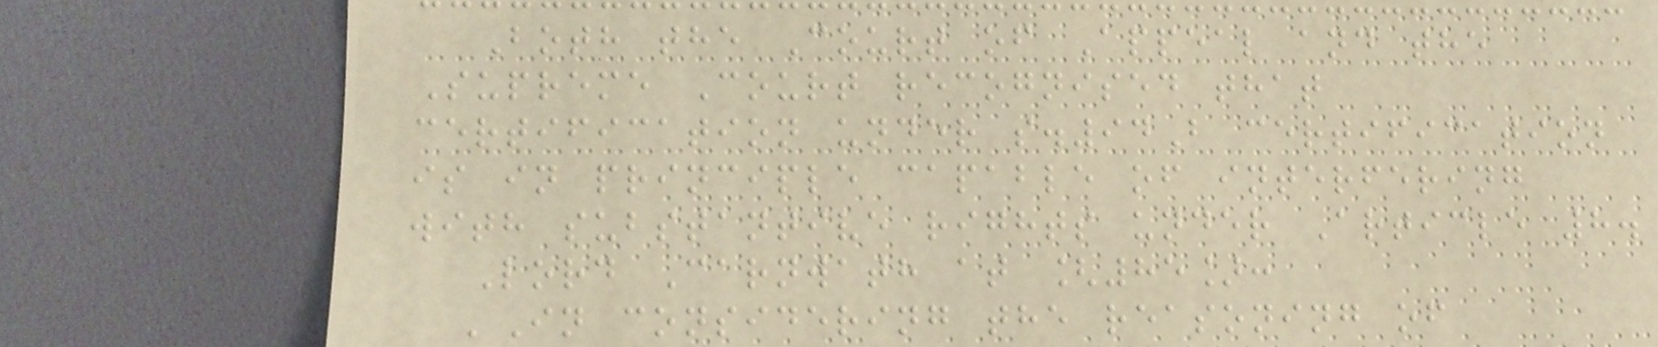Both the Court of Appeal and the
Supreme Court recognised that
certification under s.94B certification
is in principle capable of interfering
with substantive rights under Article 8.
Lord Carnwath at [85]:
'In considering the reasoning of
